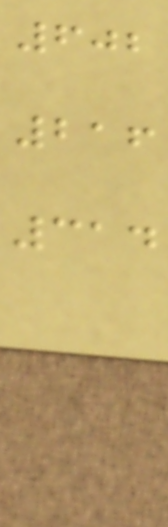602
216
314
